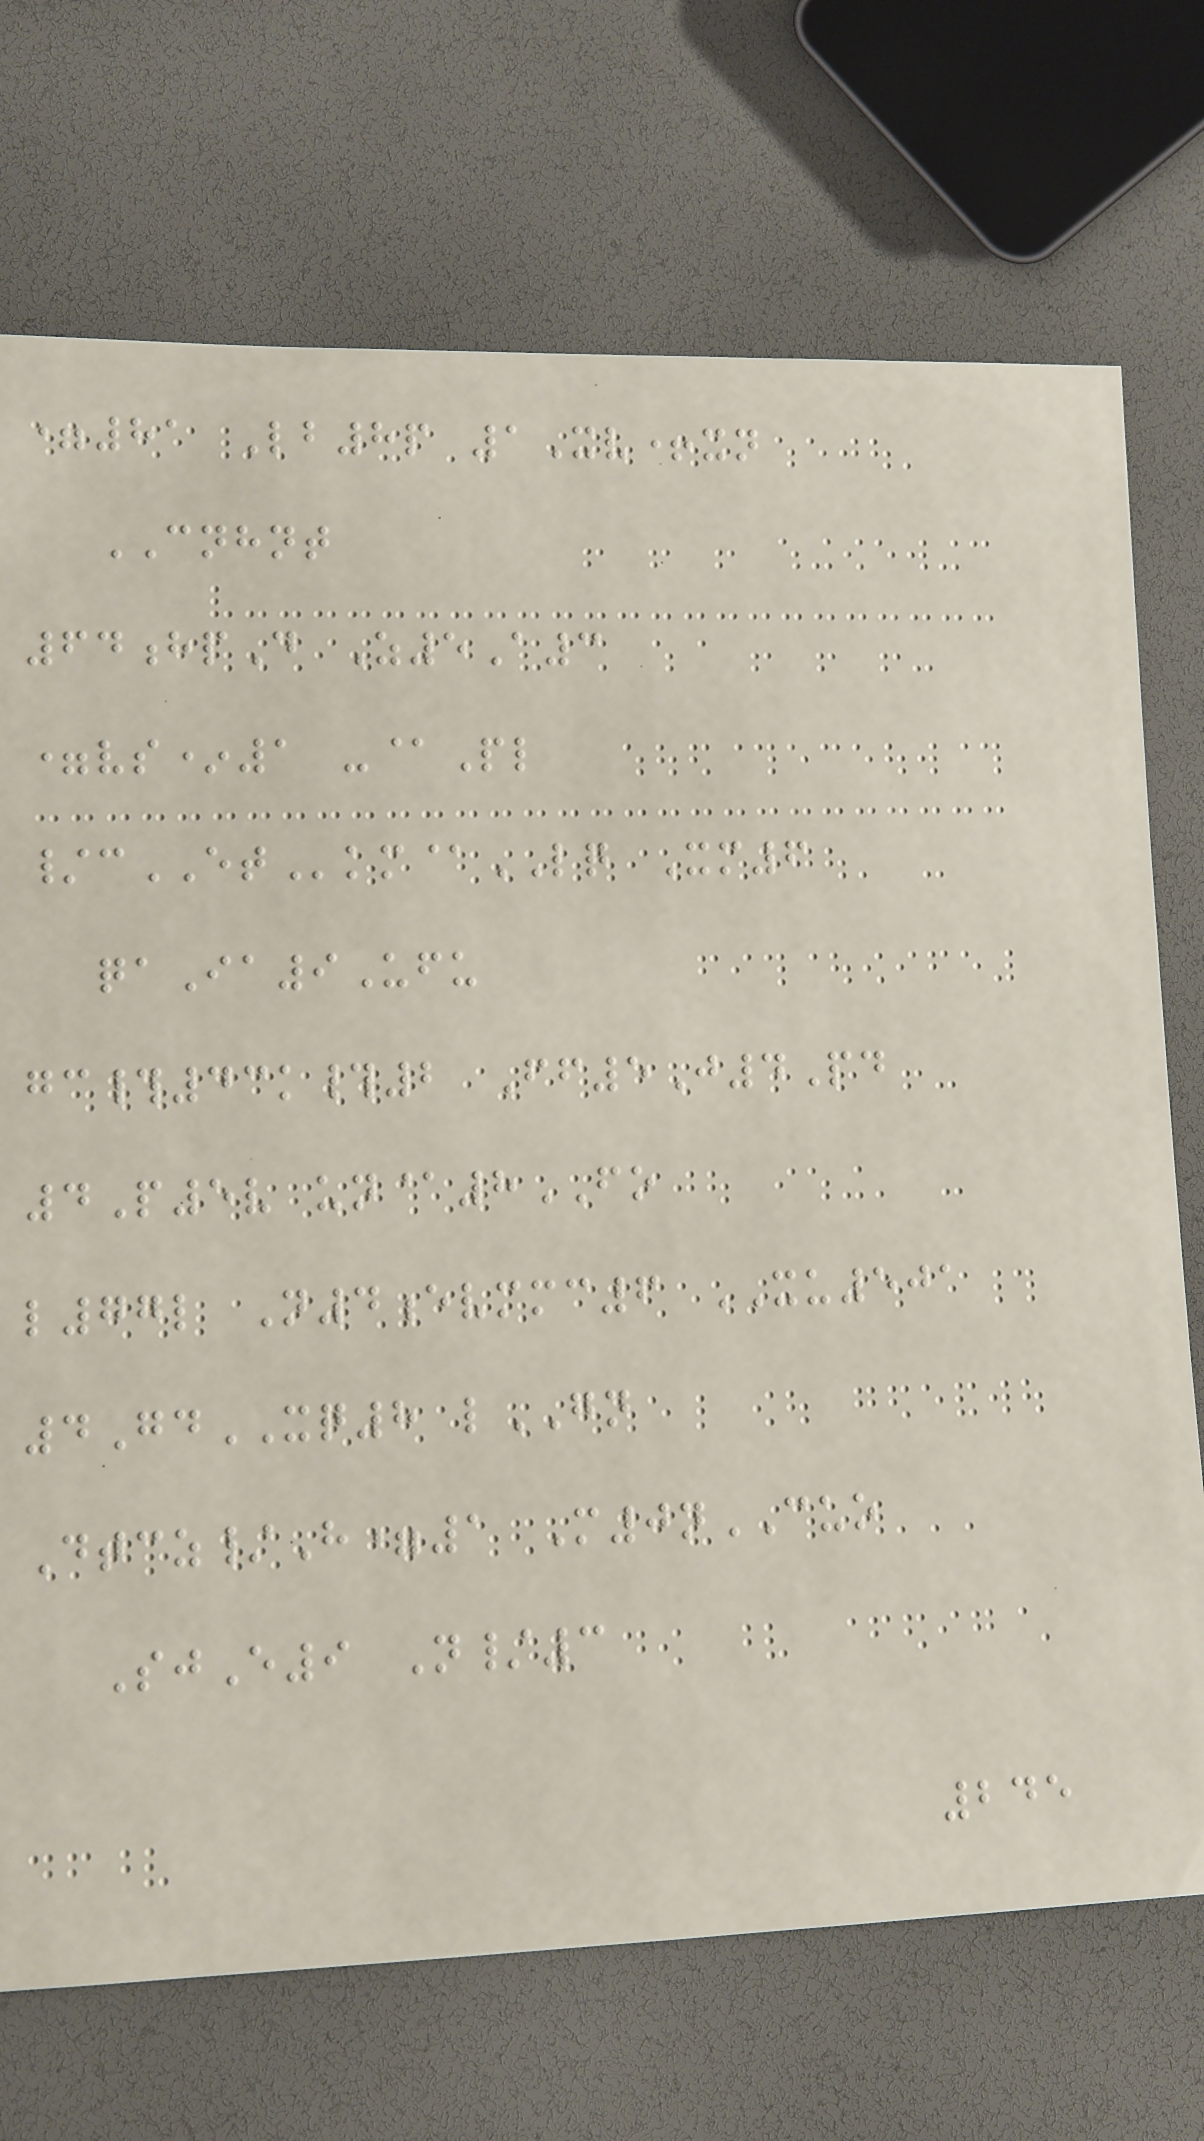=81 Lb8p 1Xv+xn
CNHNT
64hpD Z5A3
=vs*1 -@Pl
/cETkm@LQ Xm6
qaIa9Ufu
gc#43k#2 Ff5J4Pd
4P5v un@8FO
l77l N4evmmc6 XU501
4GdXQ8 lGN
Dtcz/H=1 M0nCUO
SjE9 N/3
245
